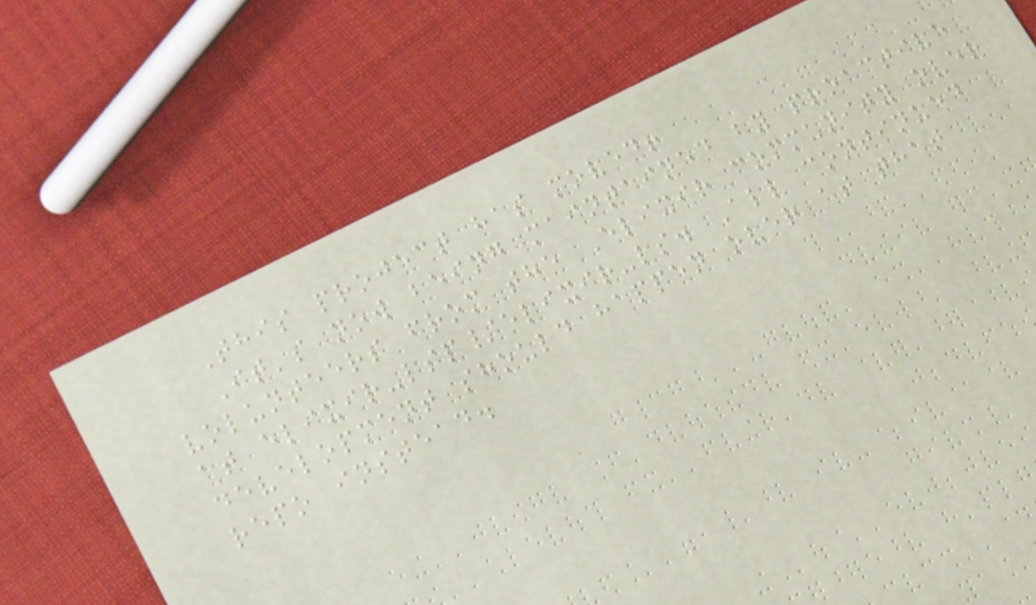This project has moved!
It's now being maintained by proactive
volunteers from the Elixir community over
at elixir-lsp/elixir-ls. All continued
development should happen over at that
repo instead.
